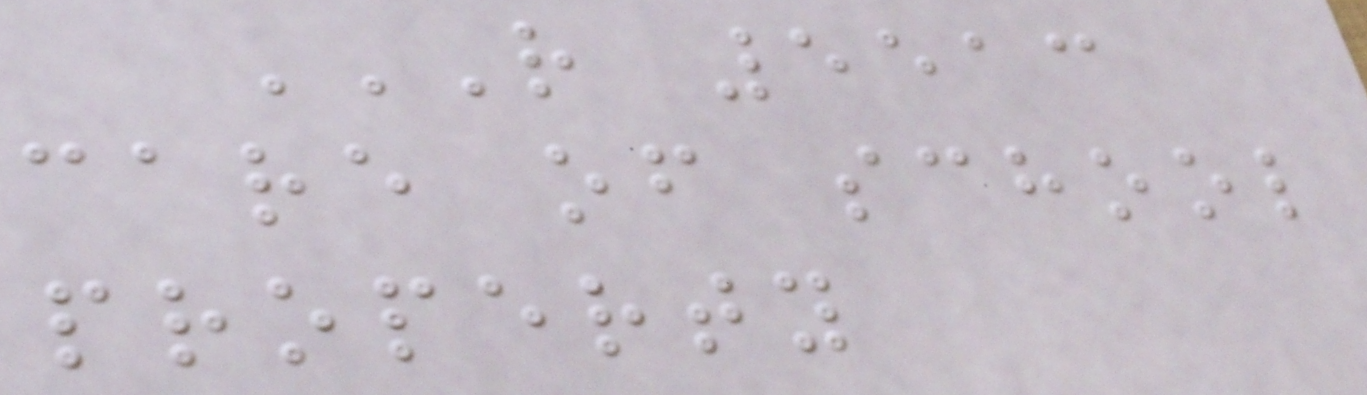R 5513
CARE OF SCHOOL
PROPERTY
